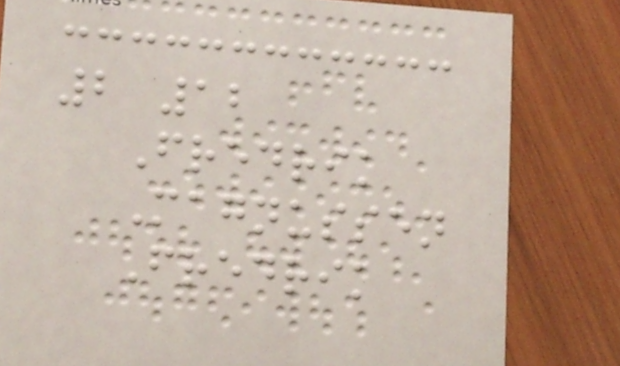2 12
Fredrik
Magnussen
Fredrik
